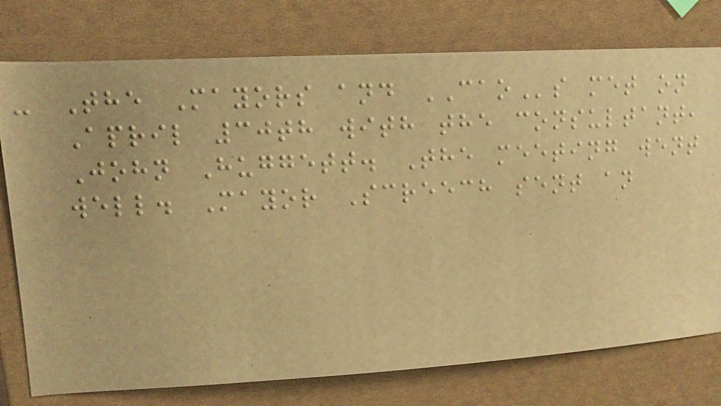- The Mayors and CAOs met on
April 30th with the consultant,
John Huggett. The meeting went
well. Mayor Screech sent an
